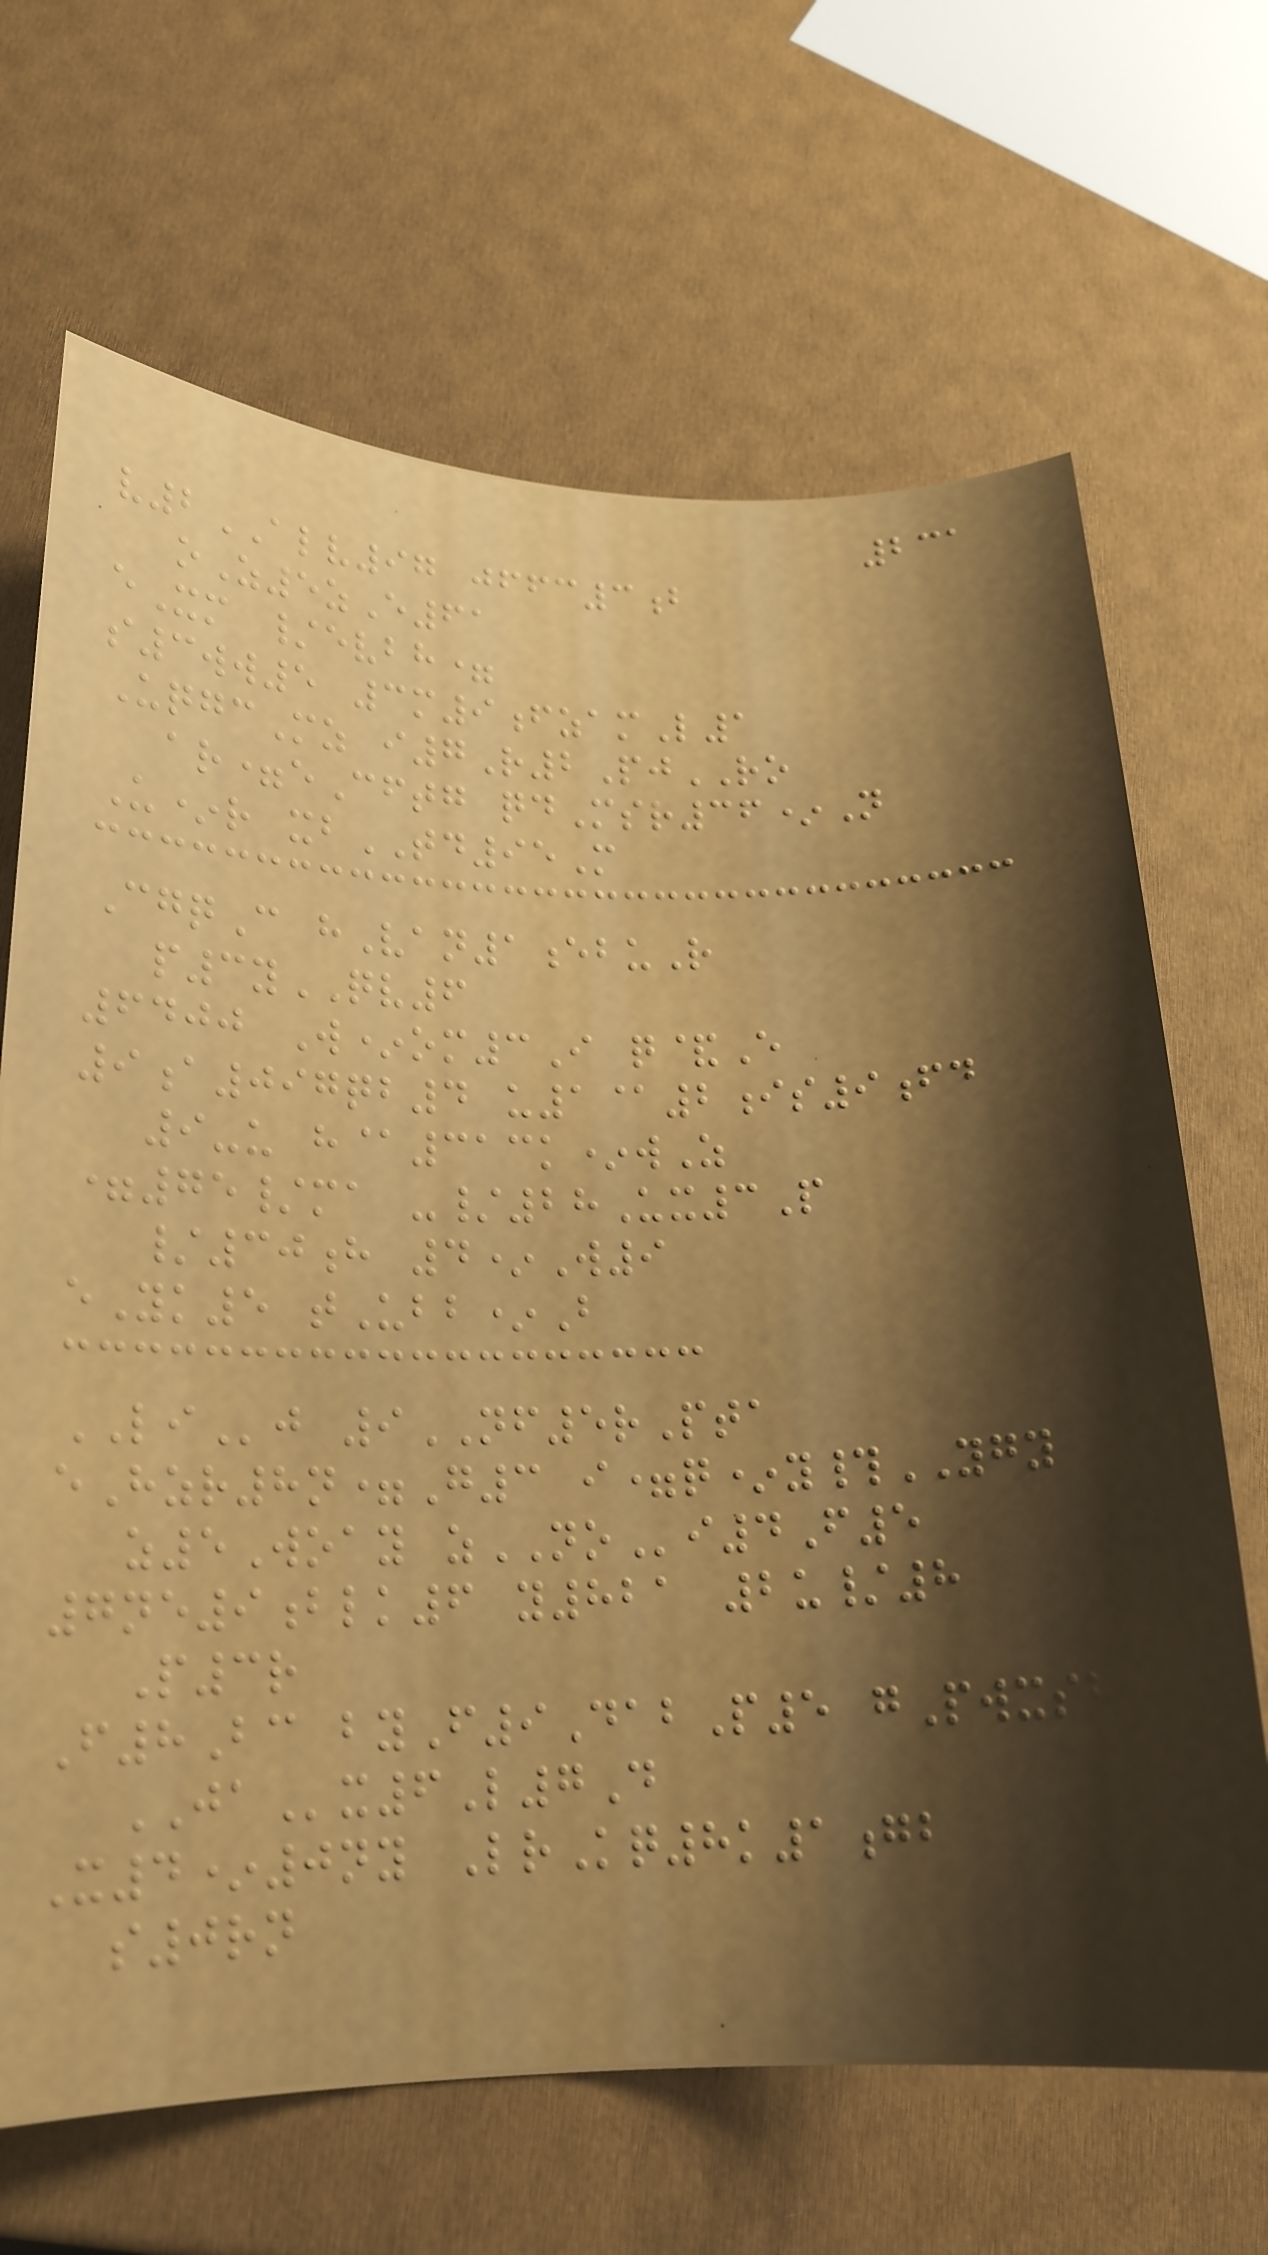231
v2ALV97 jffc3b
oZ5zE61
eXm /evbh=
s3ww5 3m9fzamL1
UqgcMz i7R2PjRO
ar=eCftg qdMsr36*N
U*r xbTD95M
CgqC hVan1ebuR
p3yQV6
6400 W*om3I q&E
9a097qb4 u1@2is9fd
9-u h@313k*wZ
=75/ma -/28Ux3P
/30h 4*W9
eYk5 tUbb*B
LIj 9NF5rPta
eHzr8n=G3 i=q*y#YGY
z5Woay zNOi4F5
7ne9blk6 y821 2u/8
P3r
F8Bc byF9DabP5 gPwxsb
JAx6L7D
X4*0ny LrKq8k1gb
s0rn
